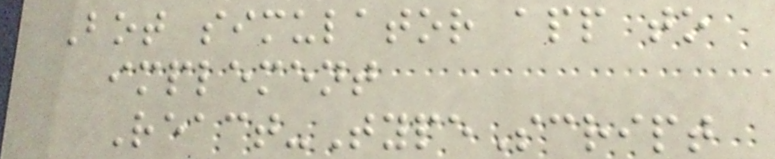Bot simulator app to
implement
React-TypeScript
